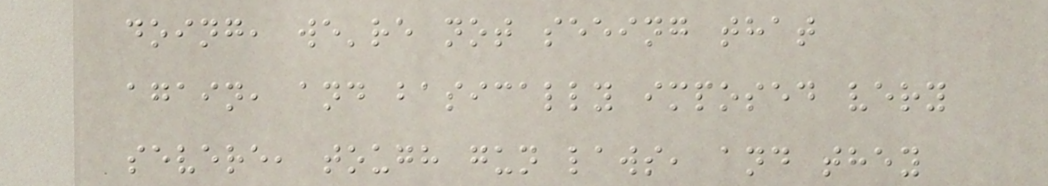doing, we're not seeing that
again, and basically imposed very
severe, tough gun laws, and they
